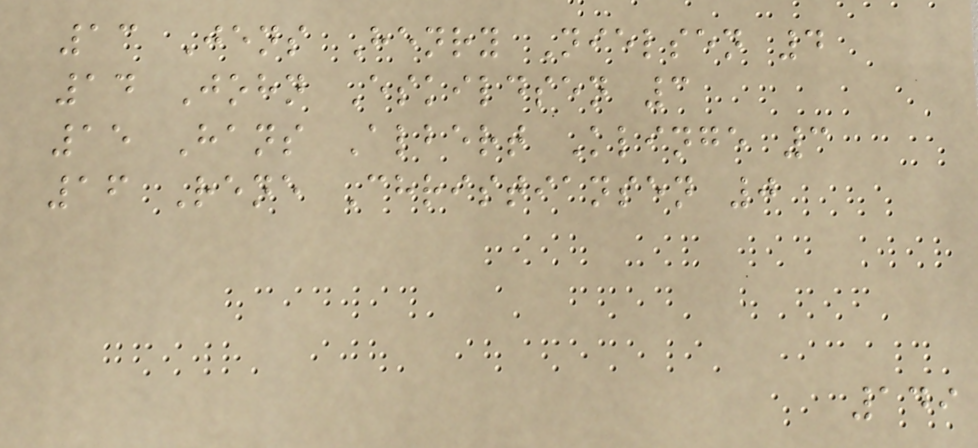13 Jens Henry Nielsen 4
14 John Eskildsen 3
15 Hans Albert Klinge 3
16 Rene Christiansen 0
149
